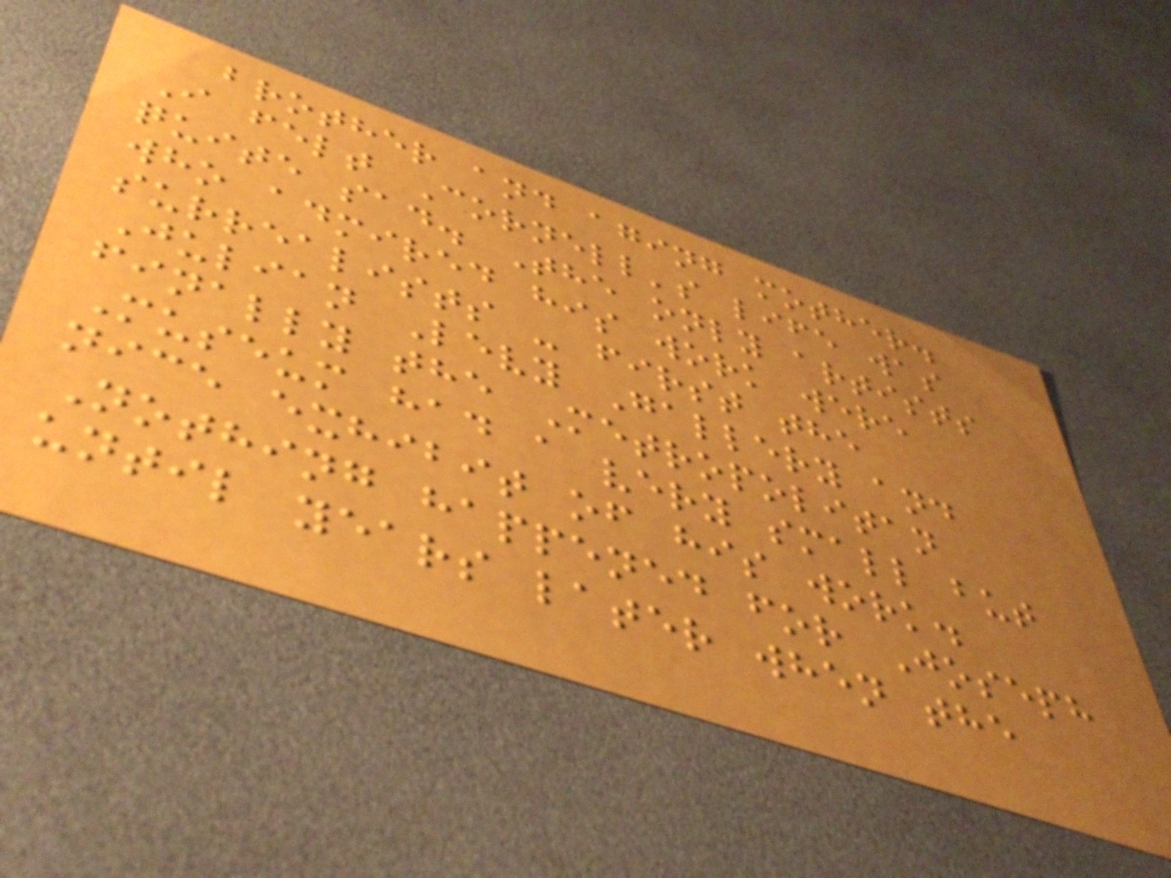brother and aging mother.
I felt Cornell's life was
quite sad. The only artists
who admired his work were
surrealists - first the
Julian Levy Gallery and
finally the Metropolitan
Museum had a very small but
nice exhibit of his work.
Nothing happened for Joseph
until years later when the
